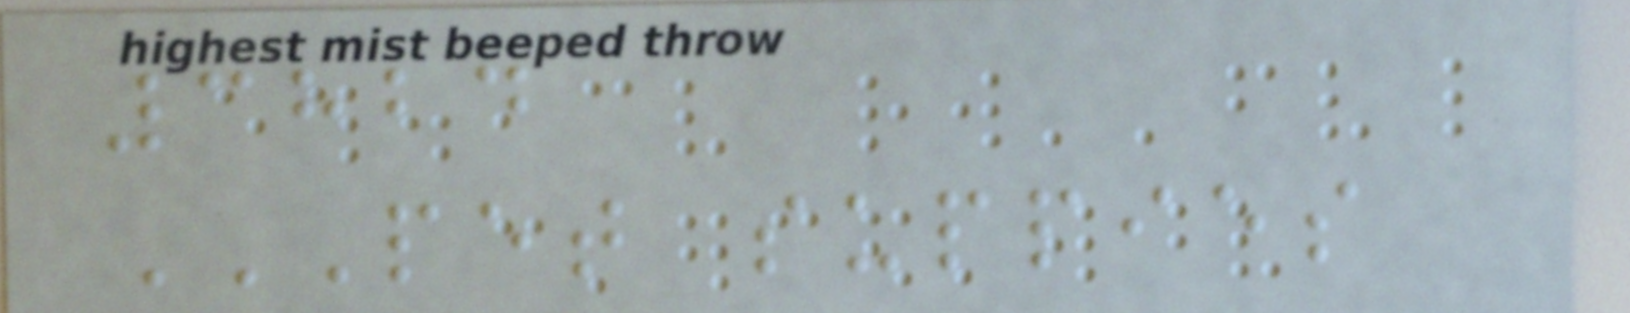3824
PET SUPPIES
